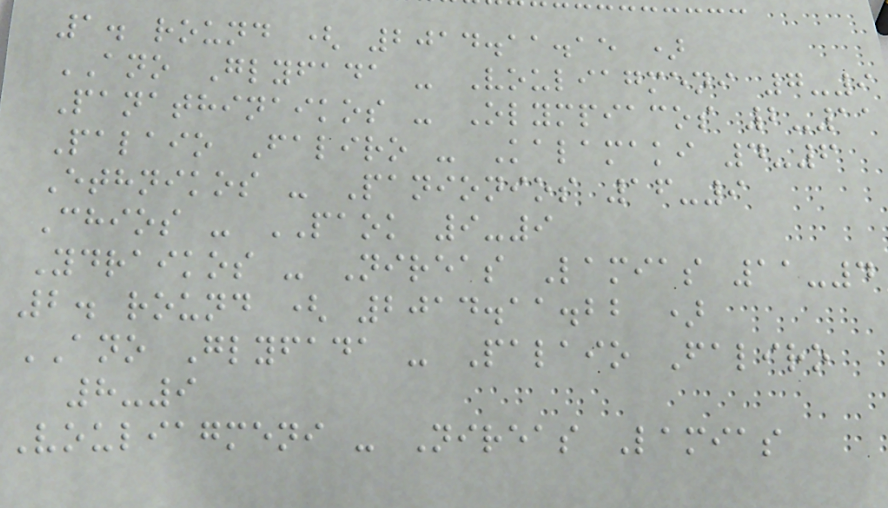1. round ( 2014.11.15 )
ANO Glyfada - Vouliagmeni 7-9
Panathinaikos - Olympiacos 2-11
Palaio Faliro - Kalamaki 4-6
Ethnikos - Panionios 16-9
Chios - PAOK 9-9
Ydraikos - Nireas Lamias 11-4
2. round ( 2014.11.22 )
ANO Glyfada - Palaio Faliro
8-9
Vouliagmeni - Nireas Lamias
